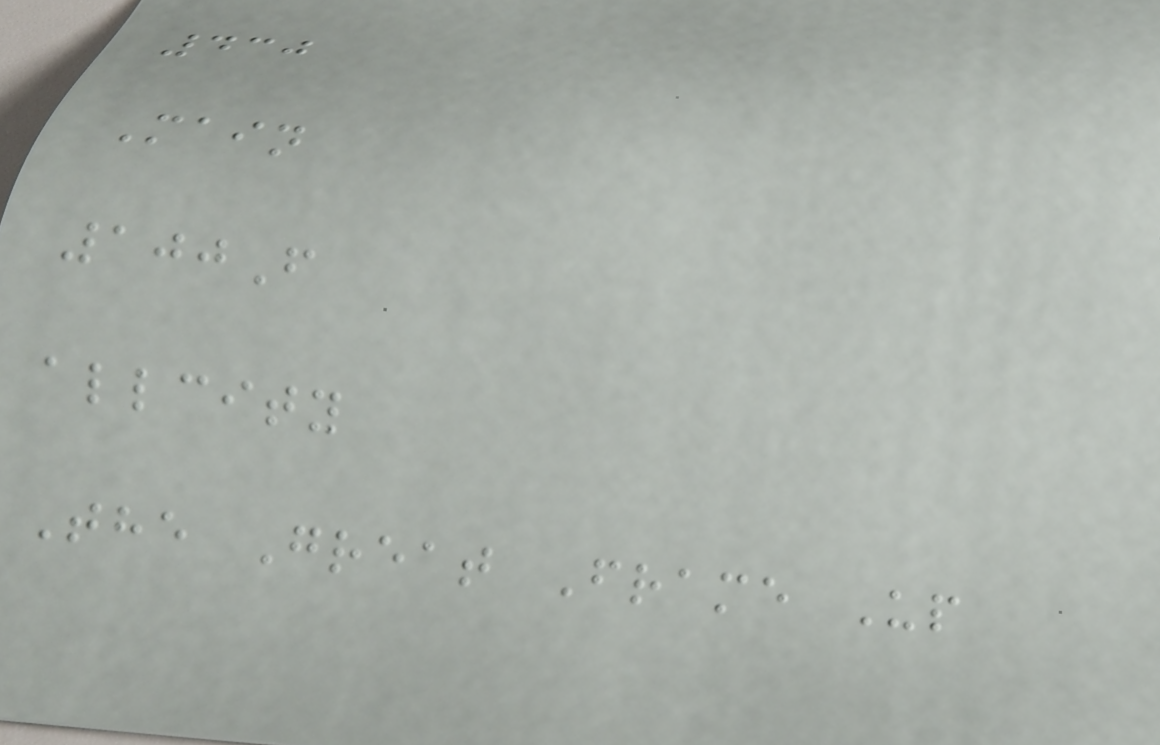430
Main
100F
allcity
The Great Frame Up
